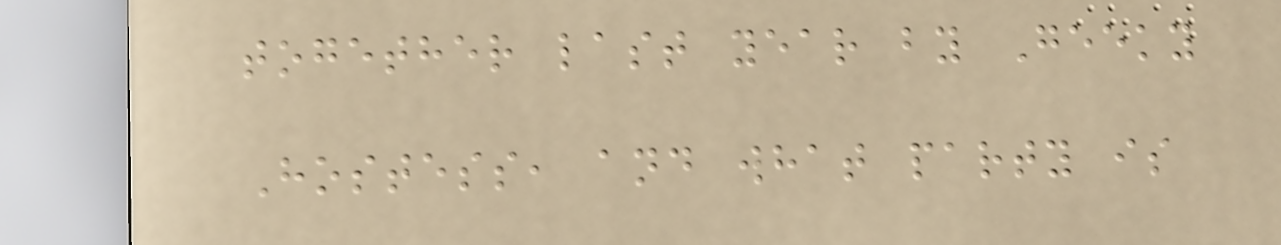together last year by Geeky
Hostess, and what party is
